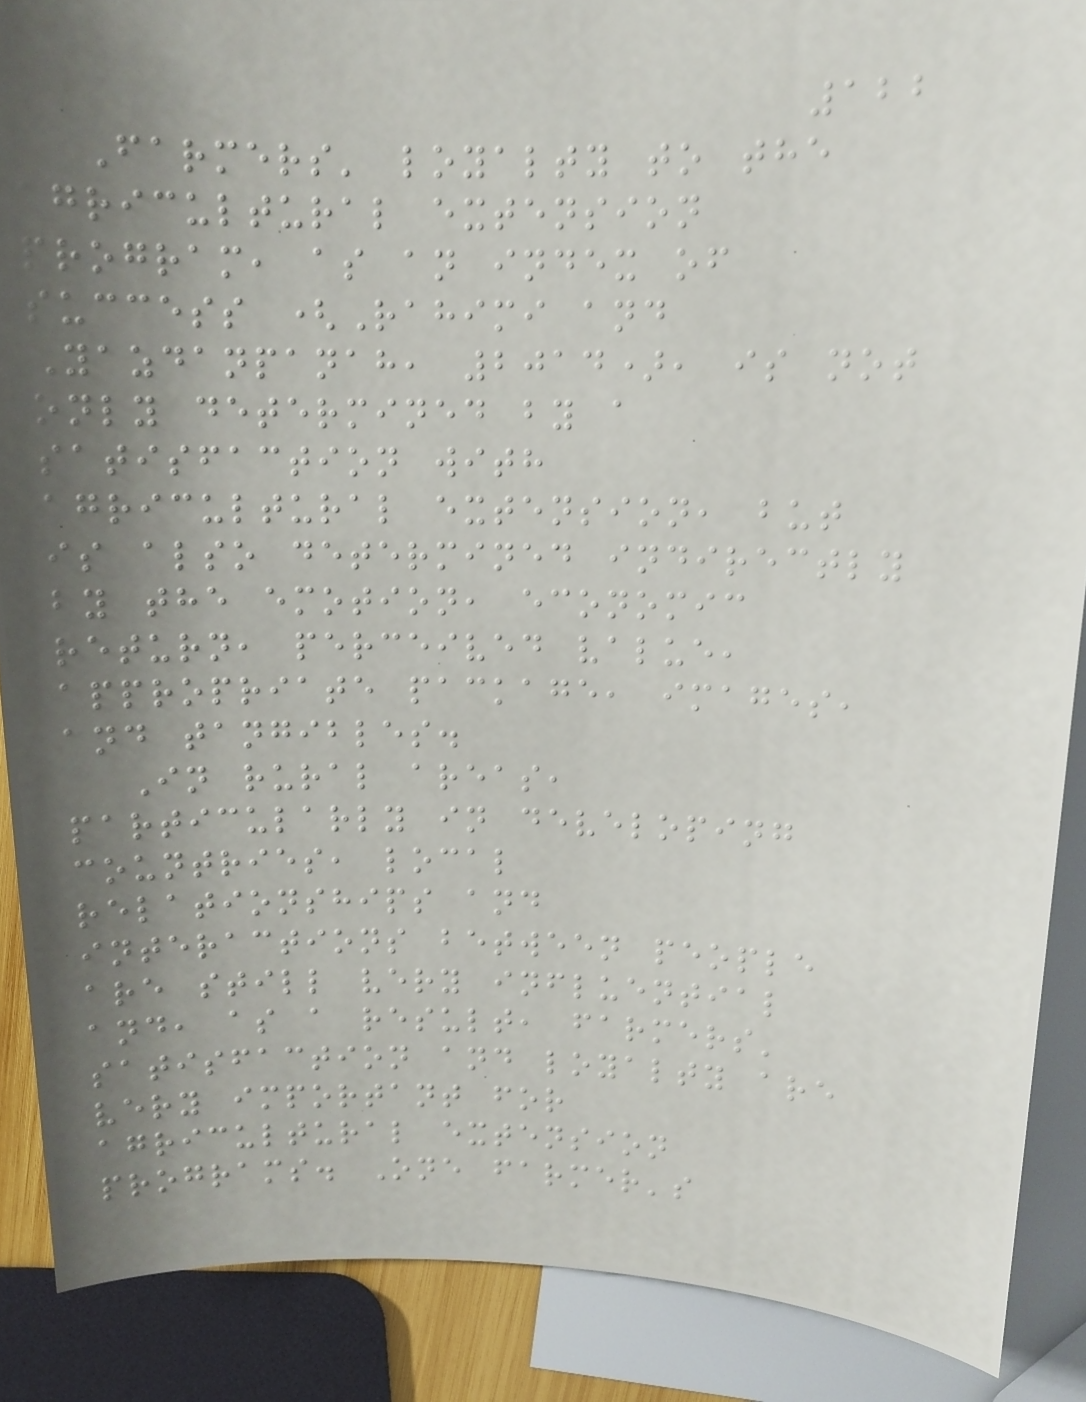122
Farmers' loyalty to the
agricultural extension
program, as an index of
success (Rahimi and
Yazdanpanah, 2014), is not
only determined by a
satisfaction with
agricultural extension, but
is also determined indirectly
by the emotion, economic
return, perceived value,
appropriate package, images,
and tangibles.
In rural areas,
particularly in developing
countries, local
relationships and
interactions between people
are still very influential
and, as a result, farmers'
satisfaction and loyalty are
very important for
agricultural extension
programs. One farmer's
